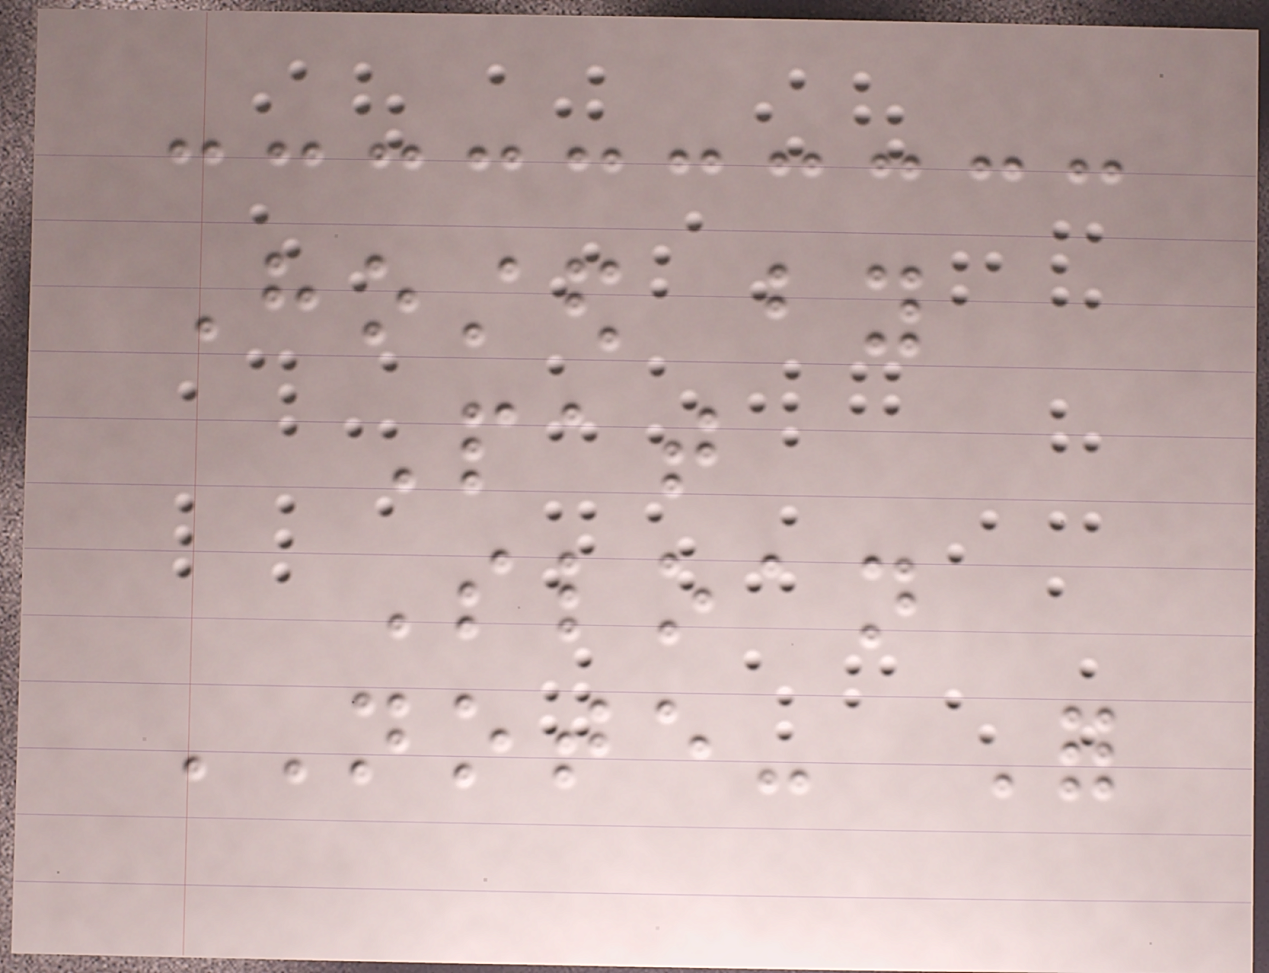Hosted by
Pat
Sloan
NOTE- For
